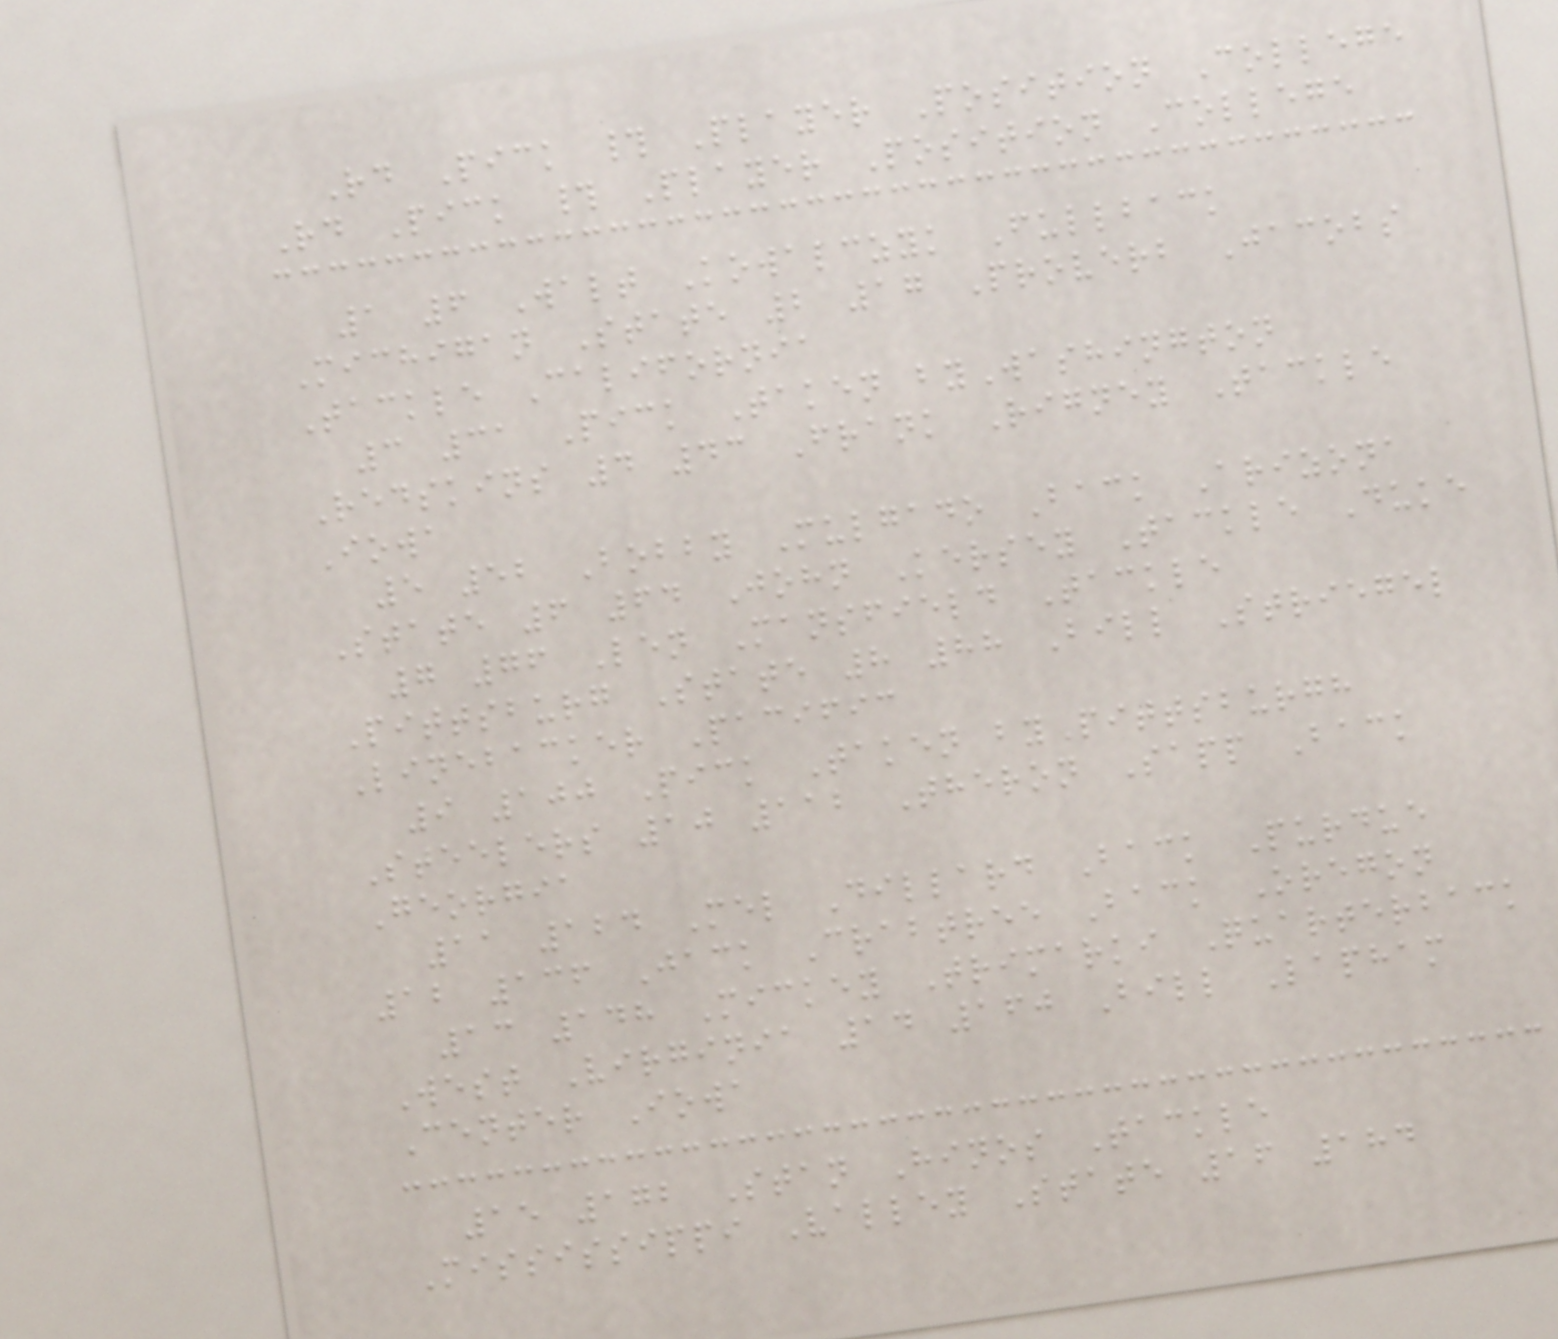Rd Pick # Player Position College
Rd Pick # Player Position College
1 6 Walt Kowalczyk Fullback
Michigan State 2 17 Proverb Jacobs
Tackle California
3 31 Pick Taken byWashington
Redskins 4 43 Frank Rigney Tackle
Iowa
5 52 Bobby Mulgado Back Arizona
State 6 64 John Kersey Tackle Duke
7 76 Len Mansfield Tackle
Pittsburg State 8 88 Bill Striegel
Linebacker Pacific
9 100 Pick Taken byPittsburgh
Steelers 10 112 Theron Sapp Back
Georgia
11 124 Mel Dillard Back Purdue
12 136 Jack Crabtree Back Oregon
13 148 Mickey Trimarki Quarterback
West Virginia 14 160 Bill Lapham
Center Iowa
15 172 Stan Hinos Tackle
Mississippi Valley State 16 184
